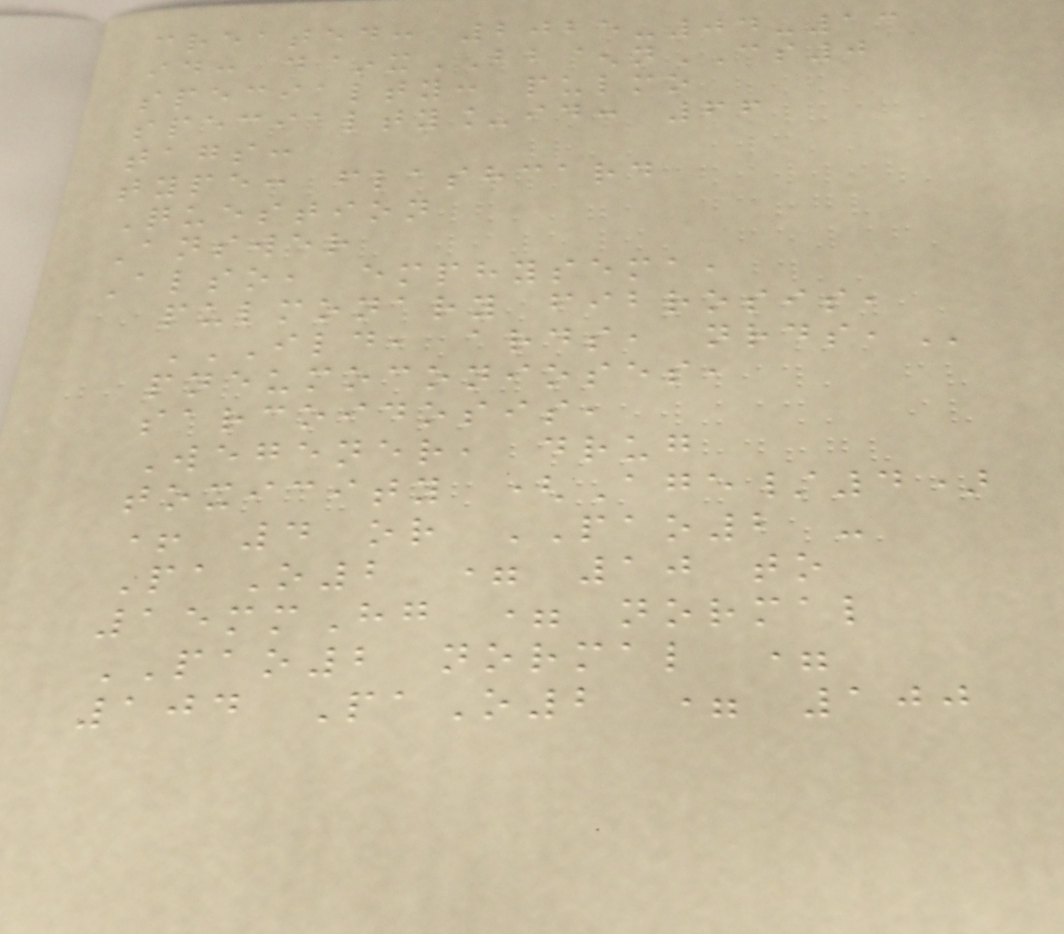created: 2025-04-13
id: d~xBB^nCS0
specialty: pulmo
specialty_id: 66
tags:
type: flashcard
Question
Answer
Also, emphysema,
pulmonary fibrosis,
ILD, ARDS, NRDS,
pneumoconioses,
sarcoidosis,
Wegener, drug
toxicity (Age/4)
+ 4 or PAO2 -
PaO2 = 10 to
15mmHg = normal
PAO2 normal =
104 PaO2 = 100
